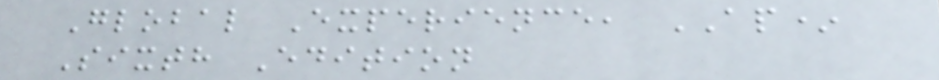Global Experience, AP*
Sixth Edition
